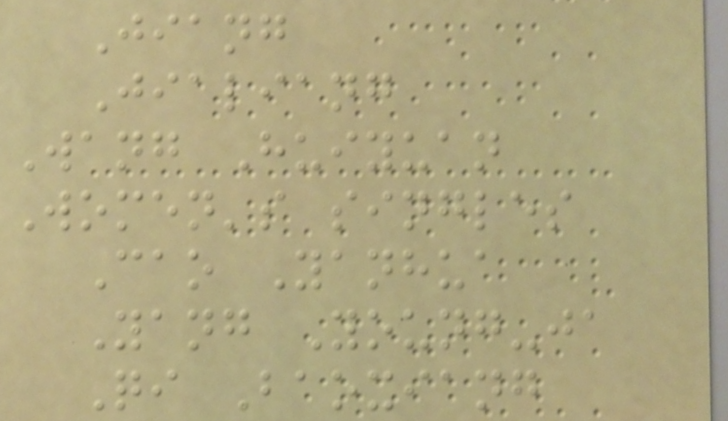Jiang
Jialiang
Wang Huiyuan
Women's singles
Cao Yanhua
Yang Young-ja
Qi Baoxiang
